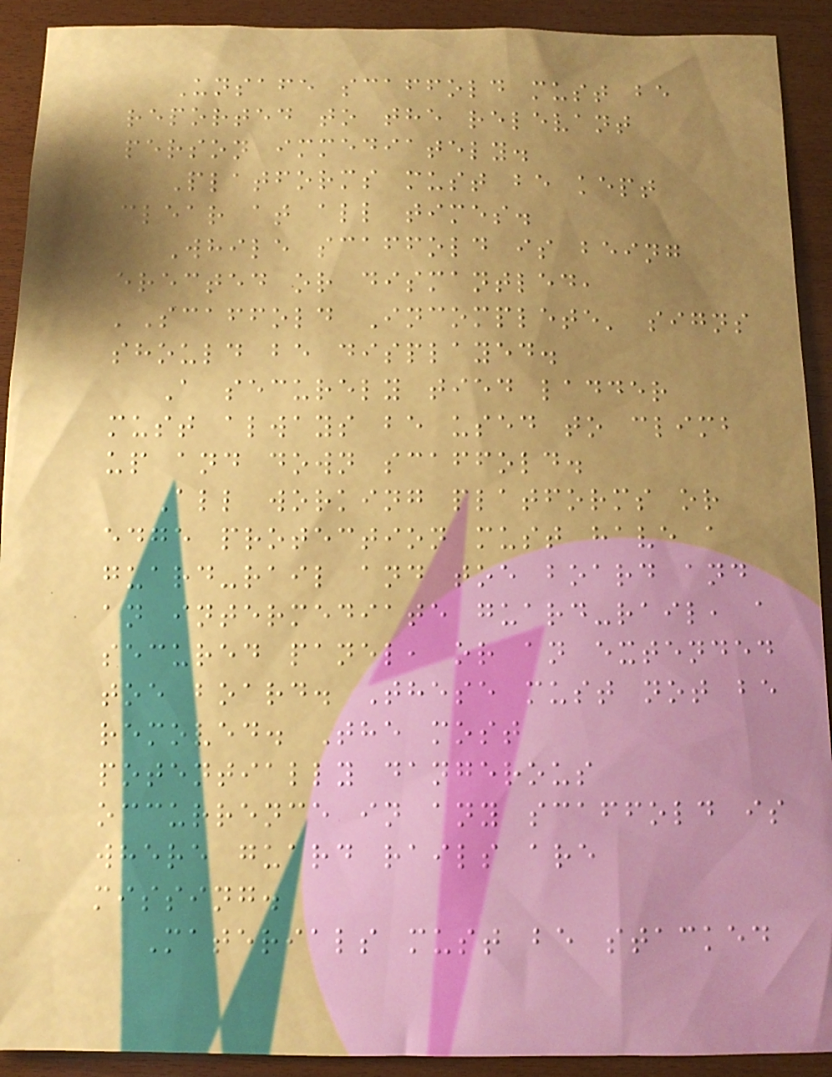Unsafe scaffold must be
reported to the relevant
person immediately.
Platforms must be kept
clear at all times.
While scaffold is being
erected or dismantled,
'Scaffold Incomplete' signs
should be displayed.
A securely tied ladder
must always be used to climb
up and down scaffold.
All working platforms or
edge protection must have a
guard-rail and toe board and
an intermediate guard-rail, a
secured panel, or an extended
toe board. These must not be
removed. The most
potentially dangerous
occurrence in any scaffold is
where guard rails are
missing.
Materials must be stacked
